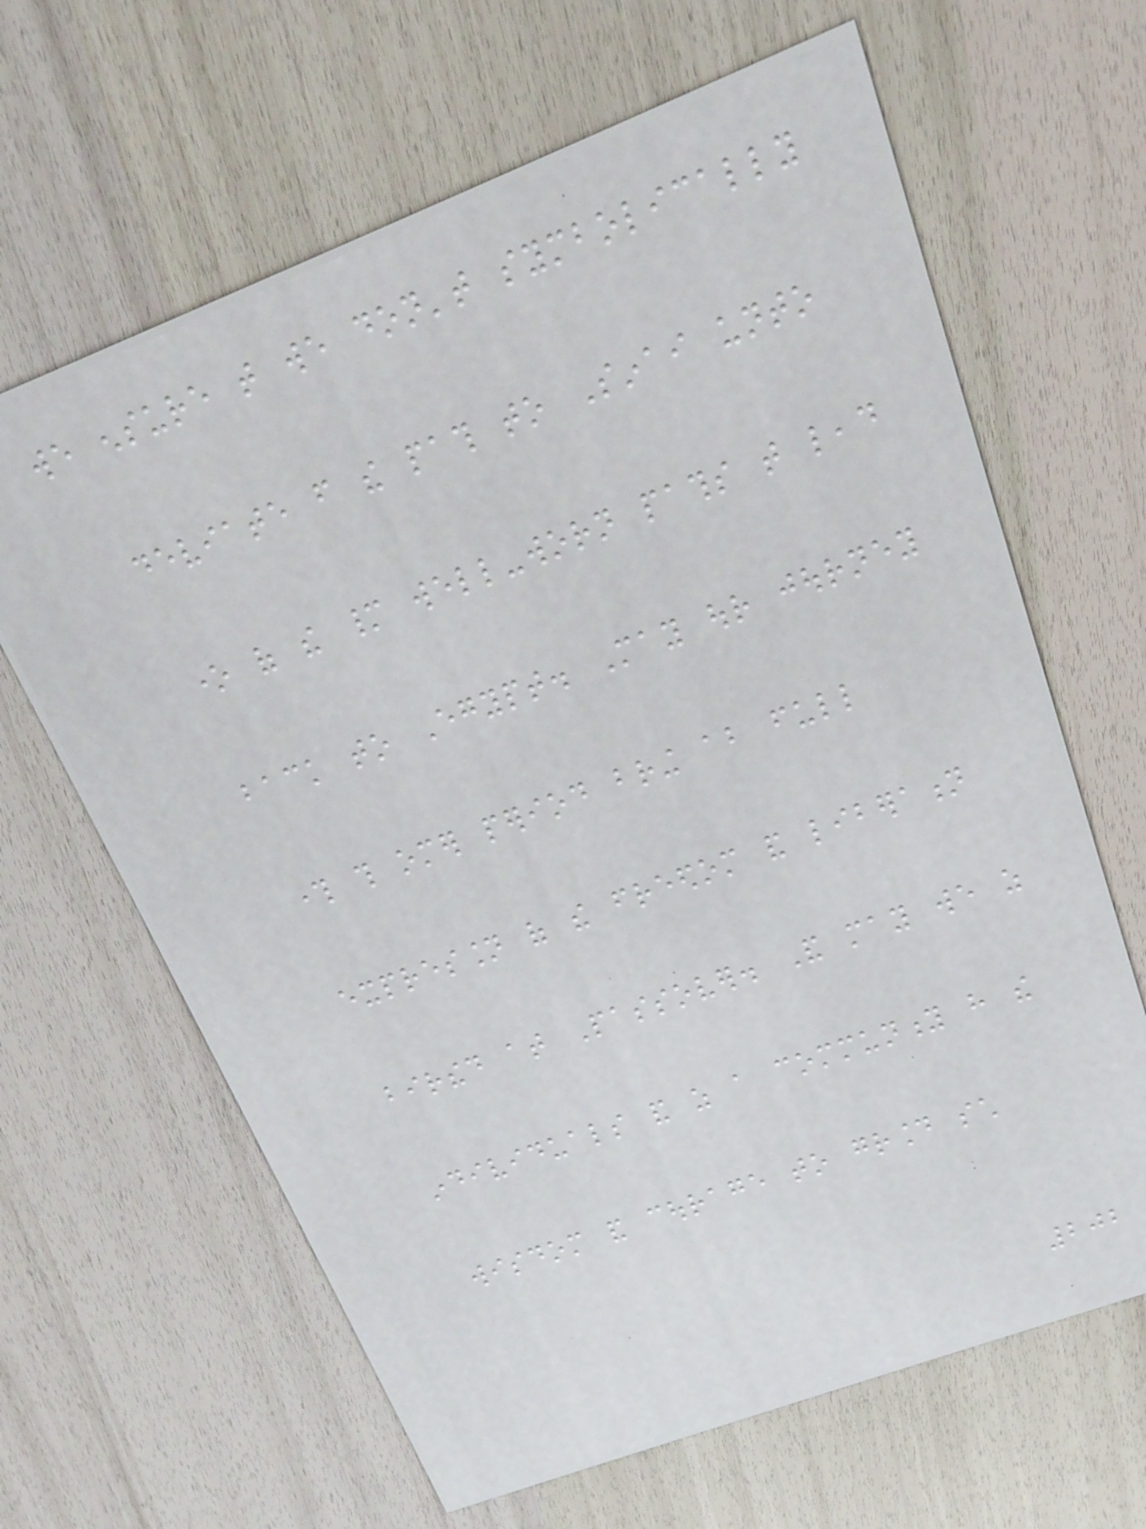we ensure that we don't symbolically
deviate from the path to Sinai unto
one of the many well-worn paths that lead
back to Egypt. May our journey
through this omer period bring about full
expression of the freedom and liberation
birthed at Passover. And may we as
individuals and as a community have the
wisdom and courage to ground such
202
